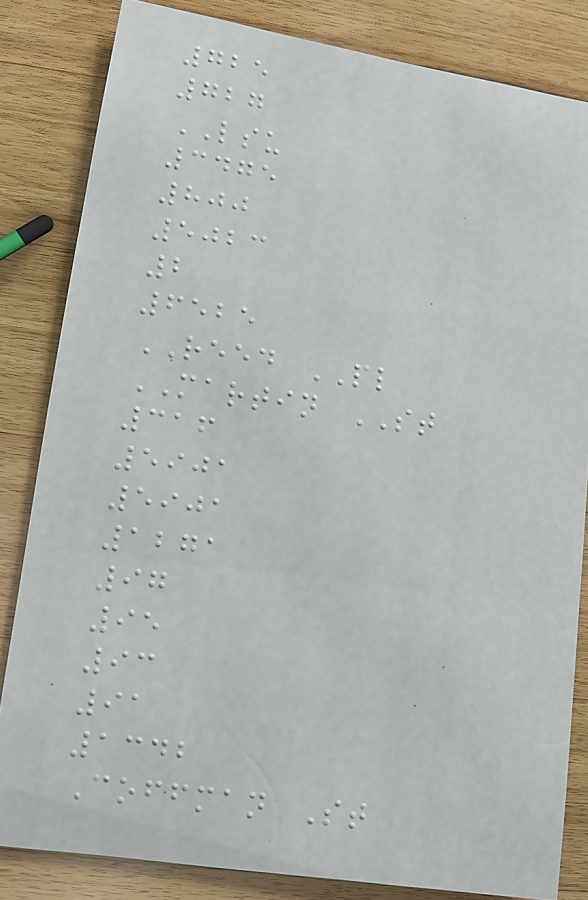725
727
LSU
3475
800
5023
2
6525
REED PL
MARTIN ST
316
5901
5901
1271
97
95
93
91
1342
Coffman St
